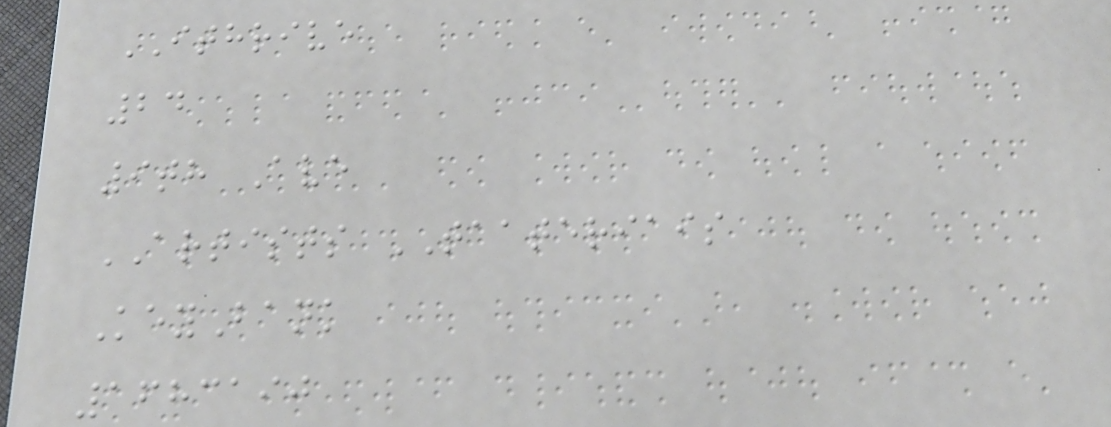ITHRIVE
24
9th Ave
ARTISTS TAATERIAIS
KeyBank
1683190
